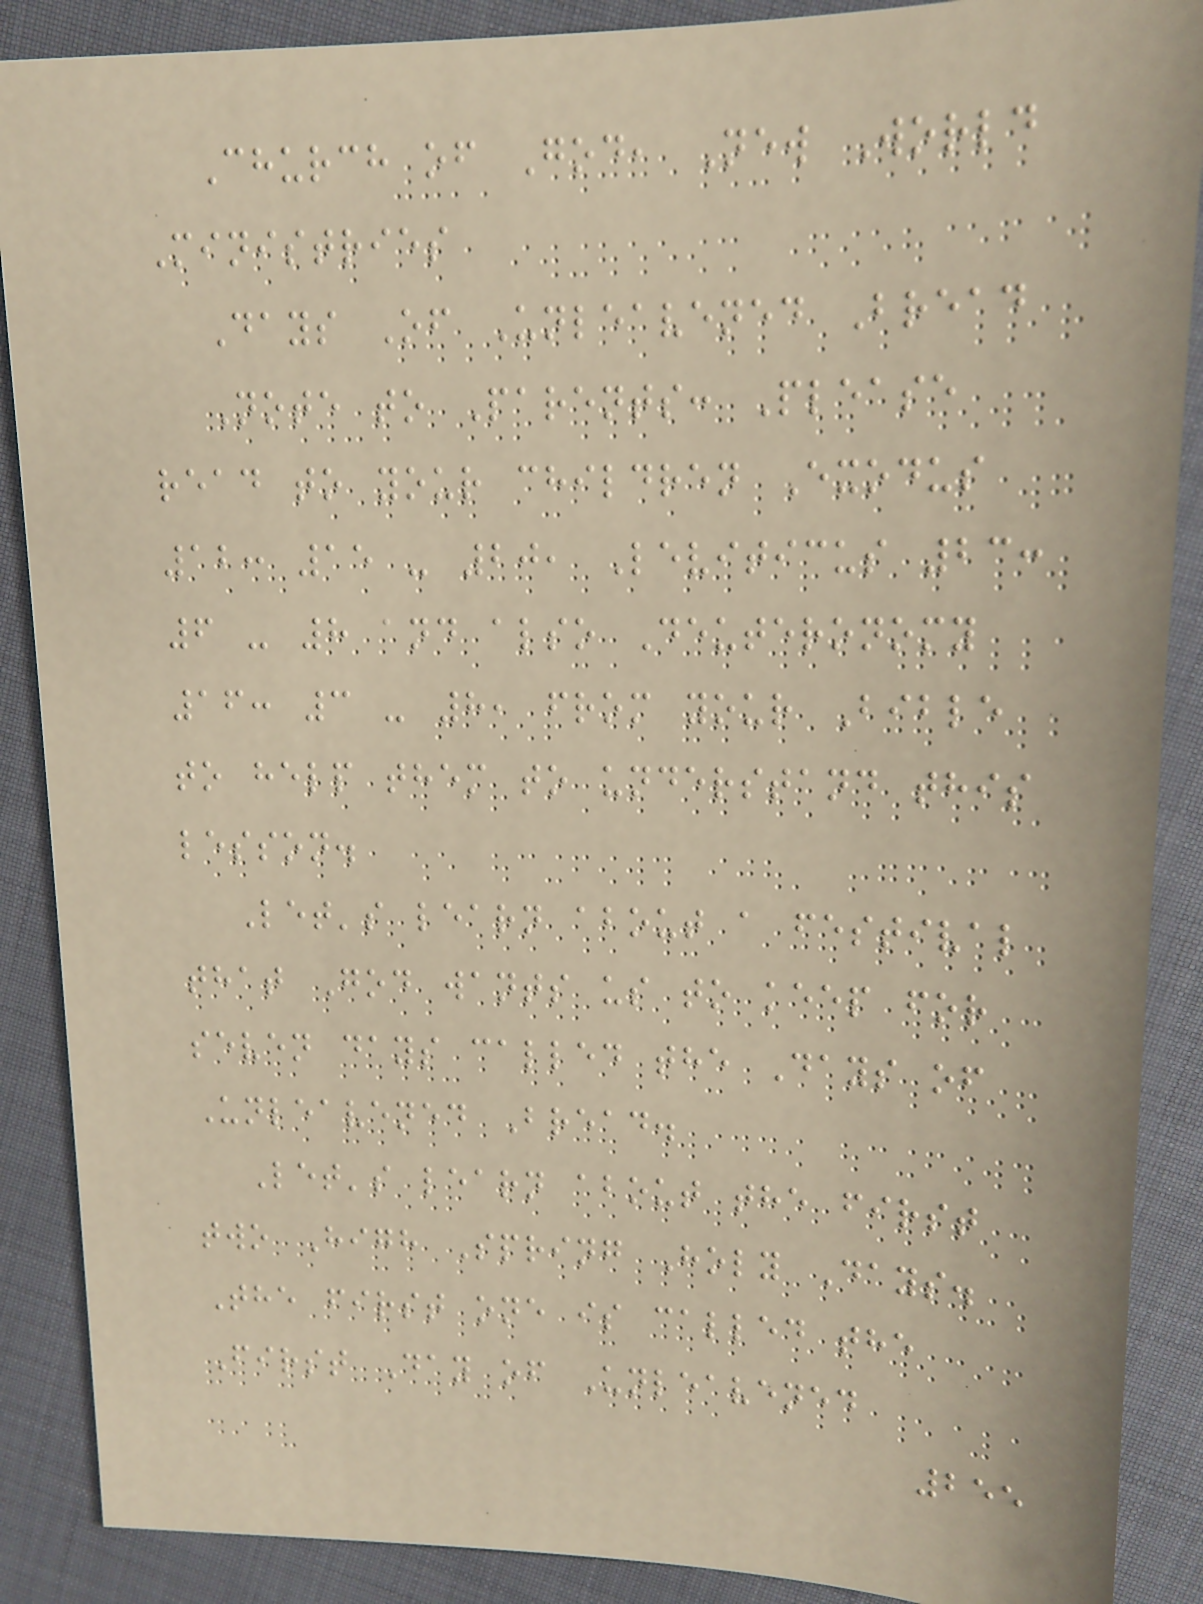Church of God, New World
Ministries
Days Of Unleavened Bread
Note to Parents: Please
read to your children Exodus
12: 15 - 20, Leviticus 23:
6 - 8 and also Deuteronomy
16: 3 - 8, from your Bible
to help them to understand this
lesson.
Let's learn about a festival
that God wants us to keep for
seven days called the Days of
Unleavened Bread.
Let's learn about the first
two High Spring Holy Days.
The first one is called the
First Day of Unleavened
255
